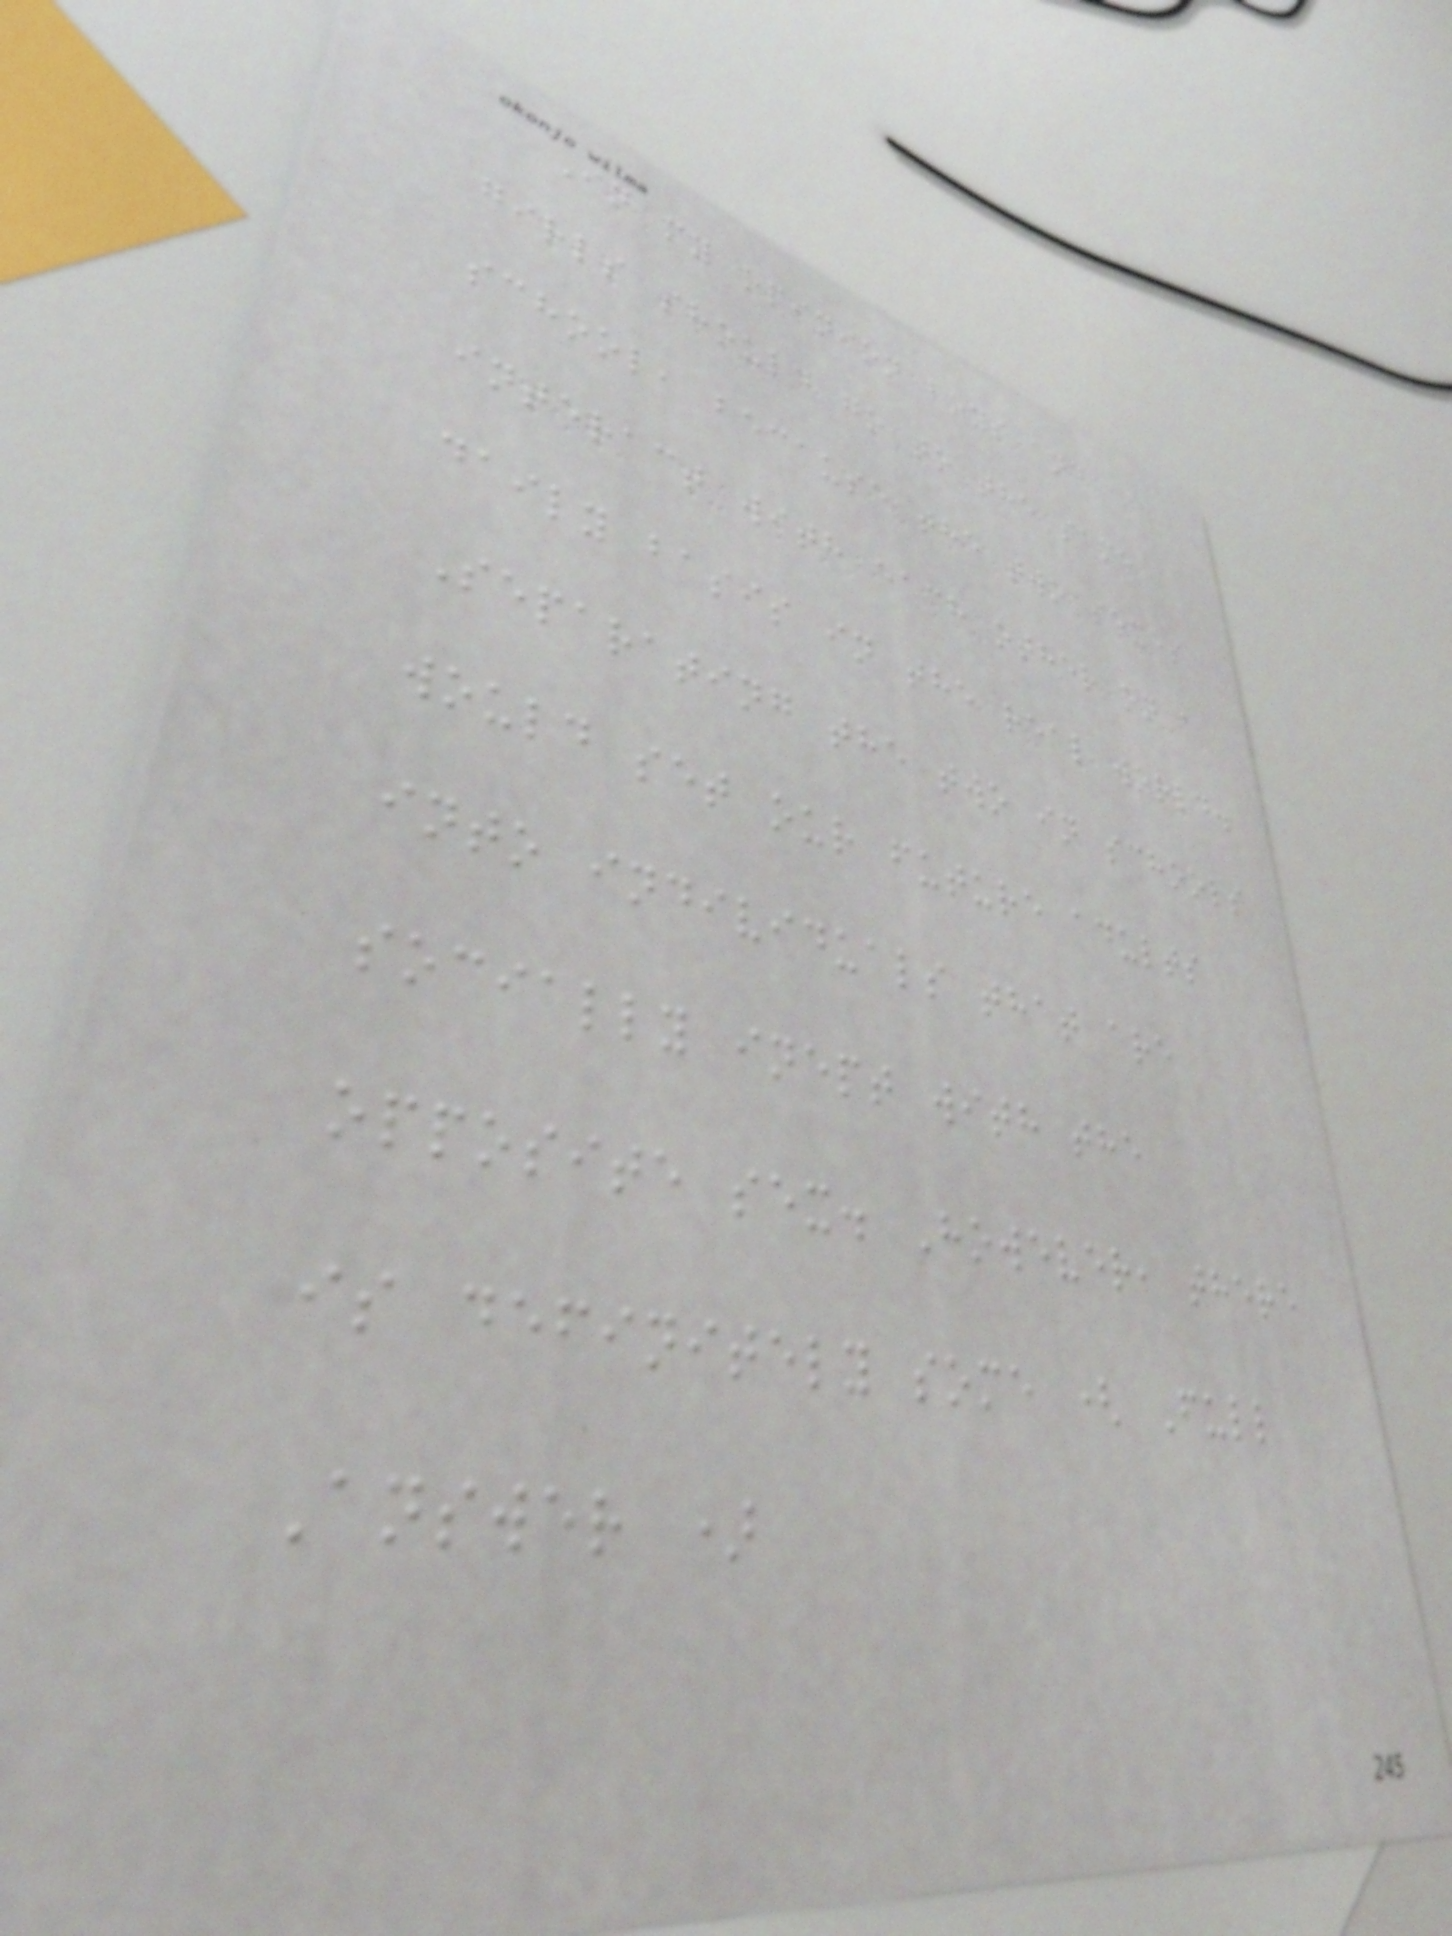In my opinion boys and
girls should go to the same
school, because the two sexes
interact with each other on a
daily basis in the real world.
Separating the two in schools
would set our future adults
into individuals that are
socially inept with the
opposite sex. However, there
is definitely some ( Full
Answer )
